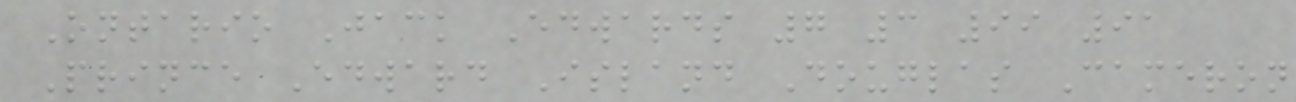Ontario Jack Edwards 7 3 99 91
Prince Edward Island Douglas Cameron
